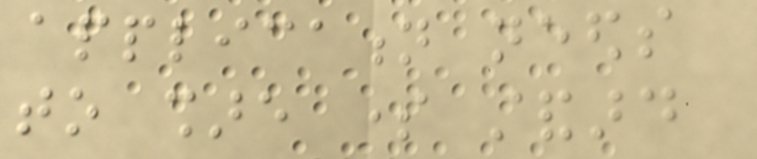application needs
to share some standard
